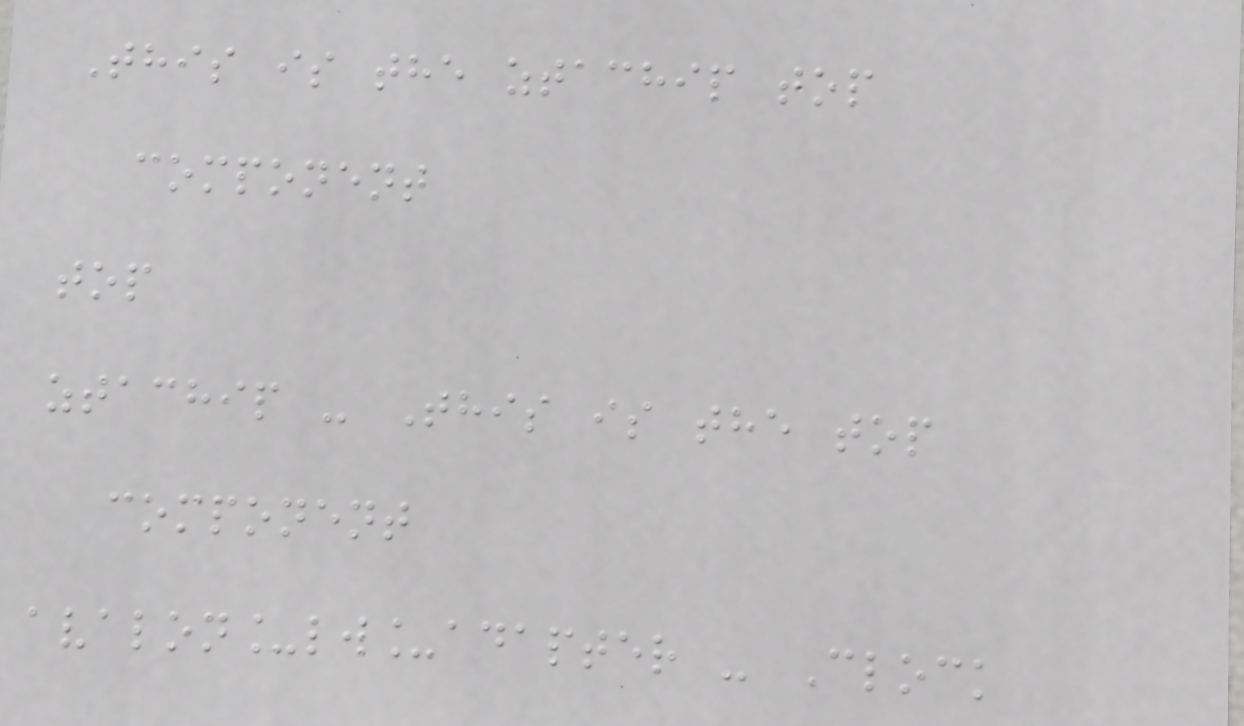This is the ztachip top
component
top
ztachip - This is the top
component
avalon_lw_adapter - Clock
